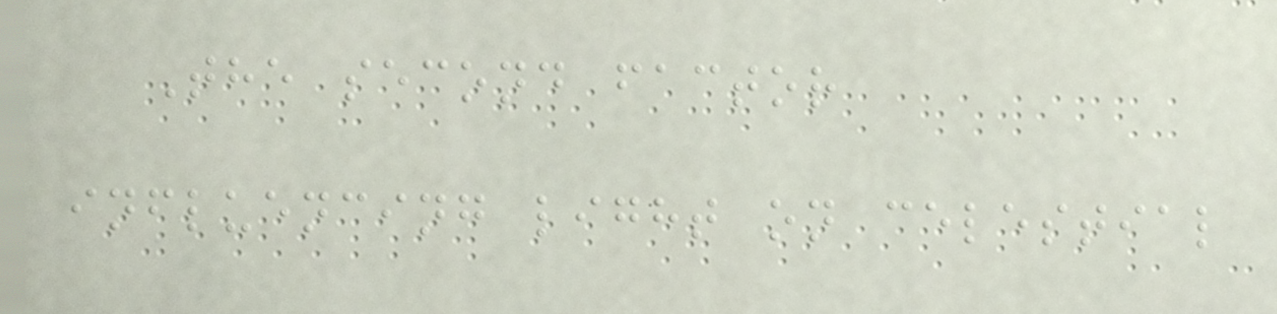The second factor
influencing light on celestial
